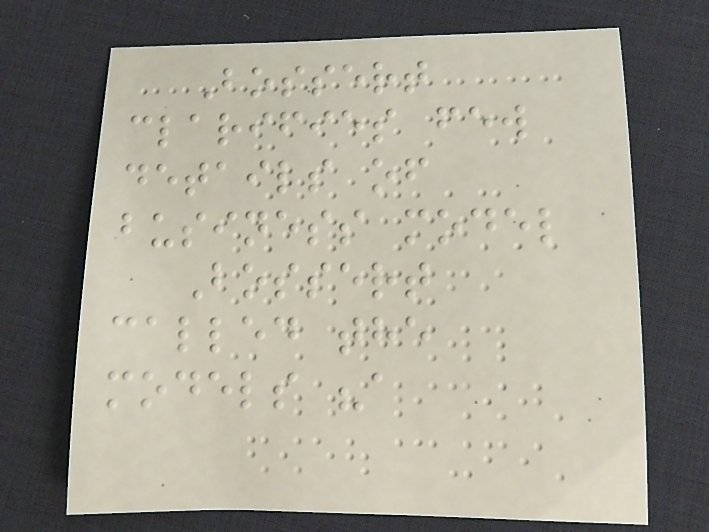Bossert
clarifies few
details of
business model
Bossert
called the
models "a
